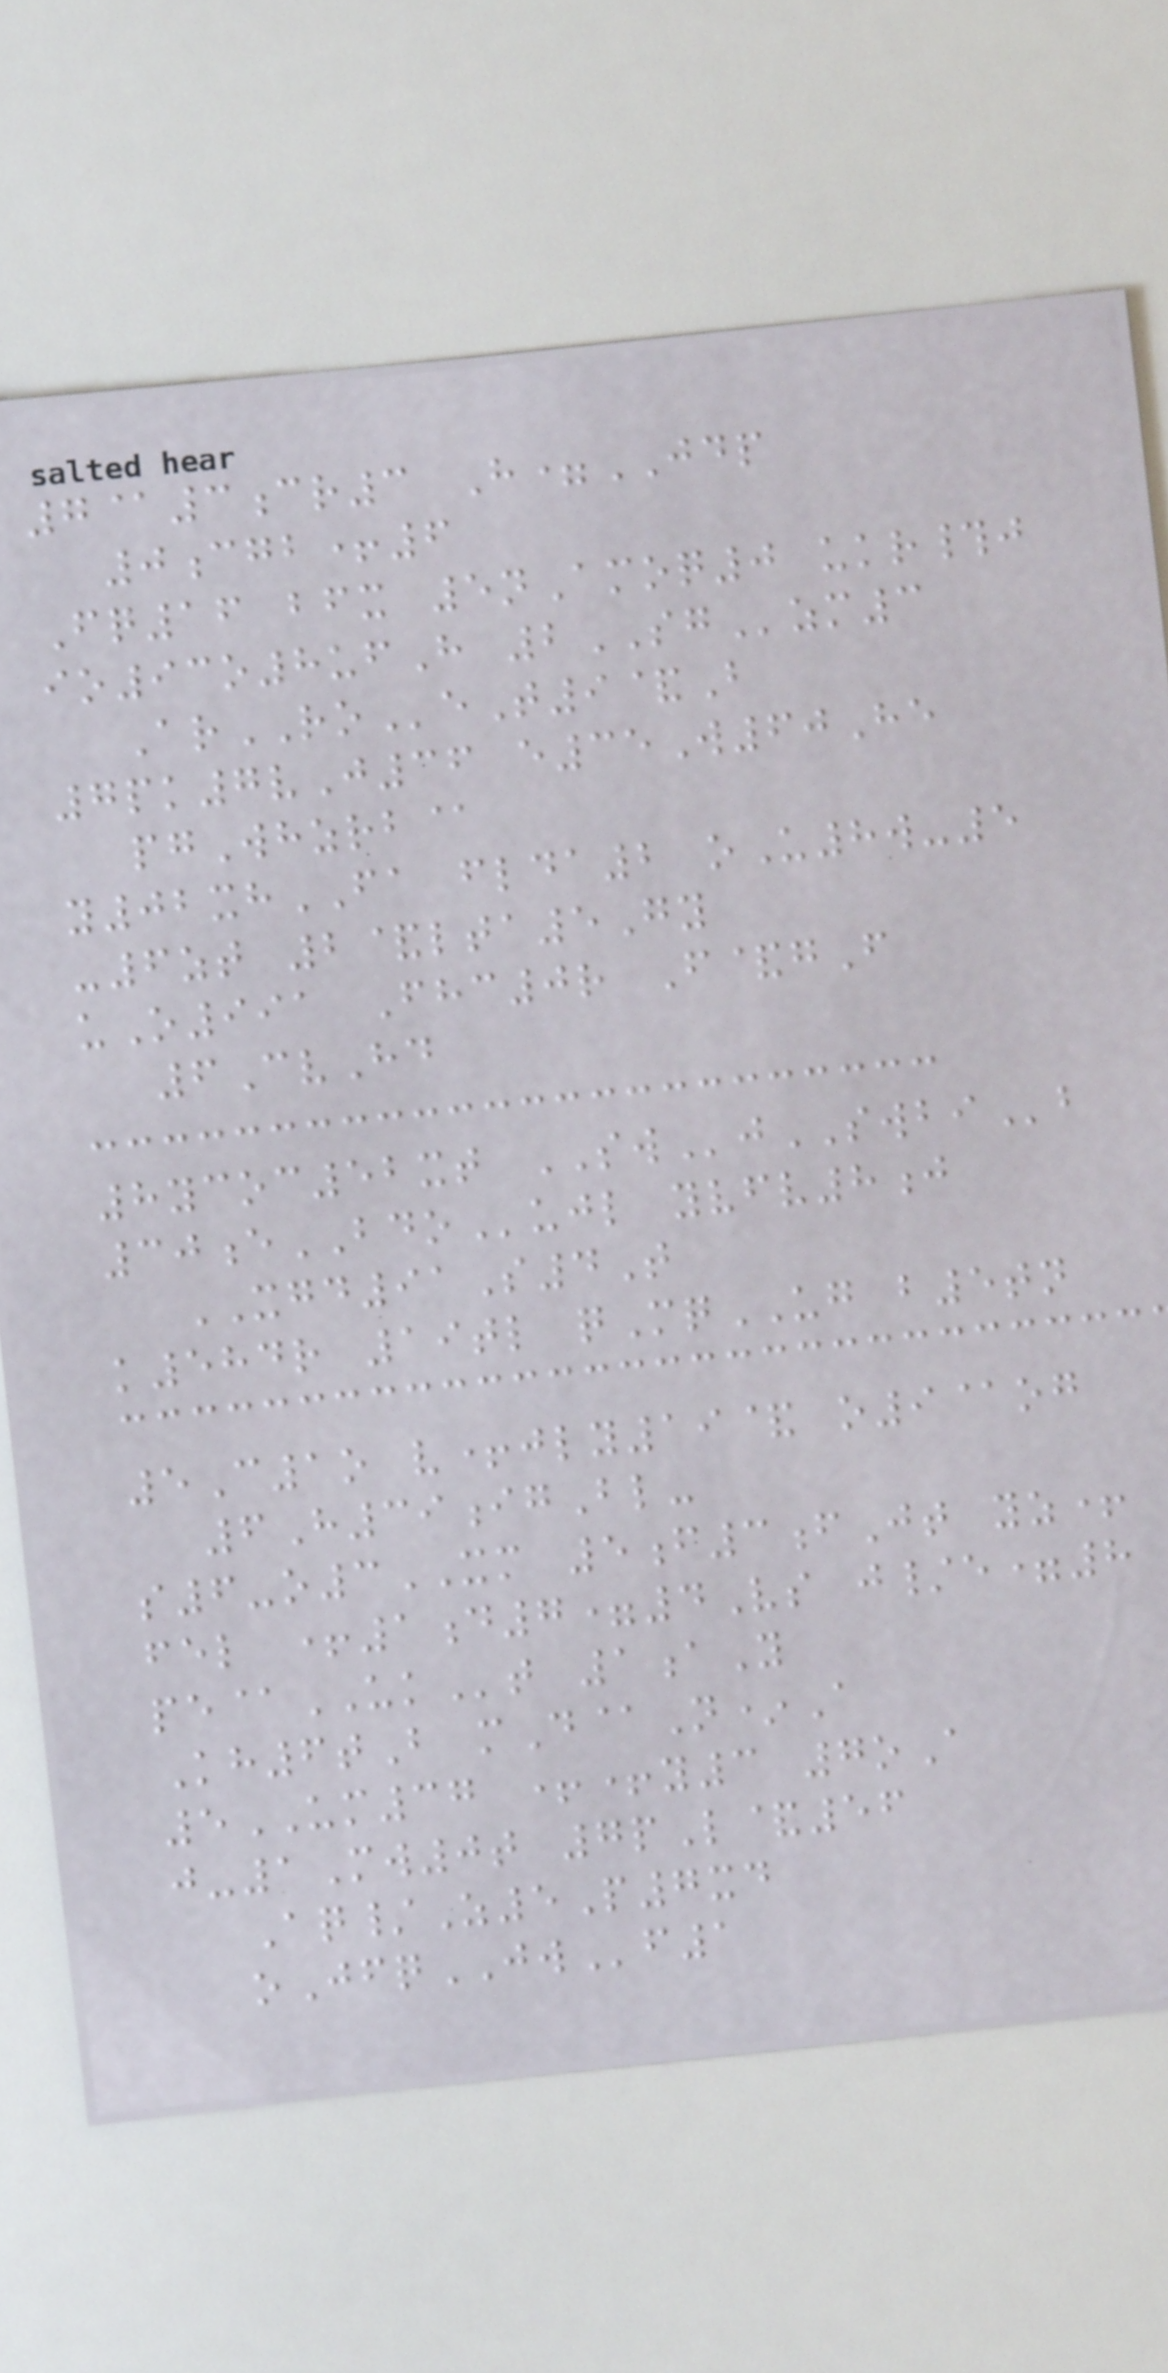7@3cr3 H=JDP
0cgb+6
Fq16 bfx 5nAmoq0 ukr#j
io93o8ufH 2SGzm3
ArROeT9&B
7pk7vJ36 e35W60He
pgWhzrb@
y02xhFA flda2 oU8w-5
-6zt 2&lta5Gy
uO991 Fhc0r F&gF
6CvHd
8ycoc52xt SWjSWBIb
30eBDOujl yvfv8j
XGD91S4T
k584r 19tl qMqUG b5tn
5C1o v+jly19& o9@og
6H39igBl-
s6-o3XM 5f3fJt yz+
fel +1d7=4Vs j/e=8
pe@UKt 1aY
Kh6tB mD@N*A
5UM37 ++y3 7oA
j-1Mw0t 7pL&56
Aq/Z5P7xd
oJfqJWf1
